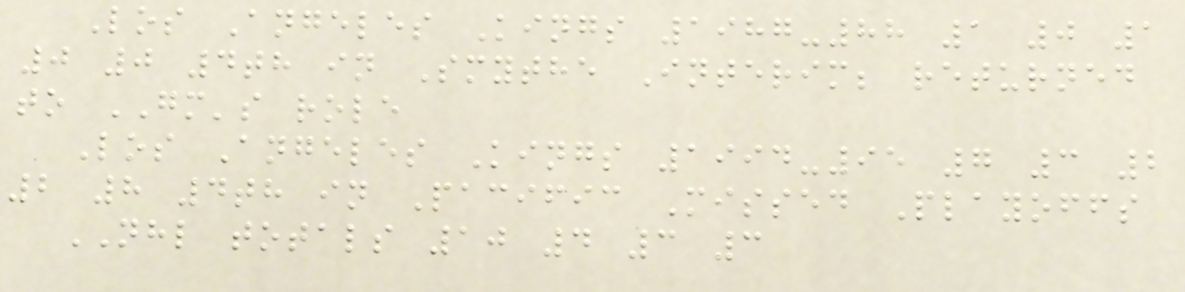Los Angeles Kings 1987-88 1 0 1
0 0 4th in Smythe Interim; returned
to GM's role
Los Angeles Kings 1994-95 7 3 2
2 8 4th in Pacific Missed Playoffs
NHL totals 10 4 3 3
